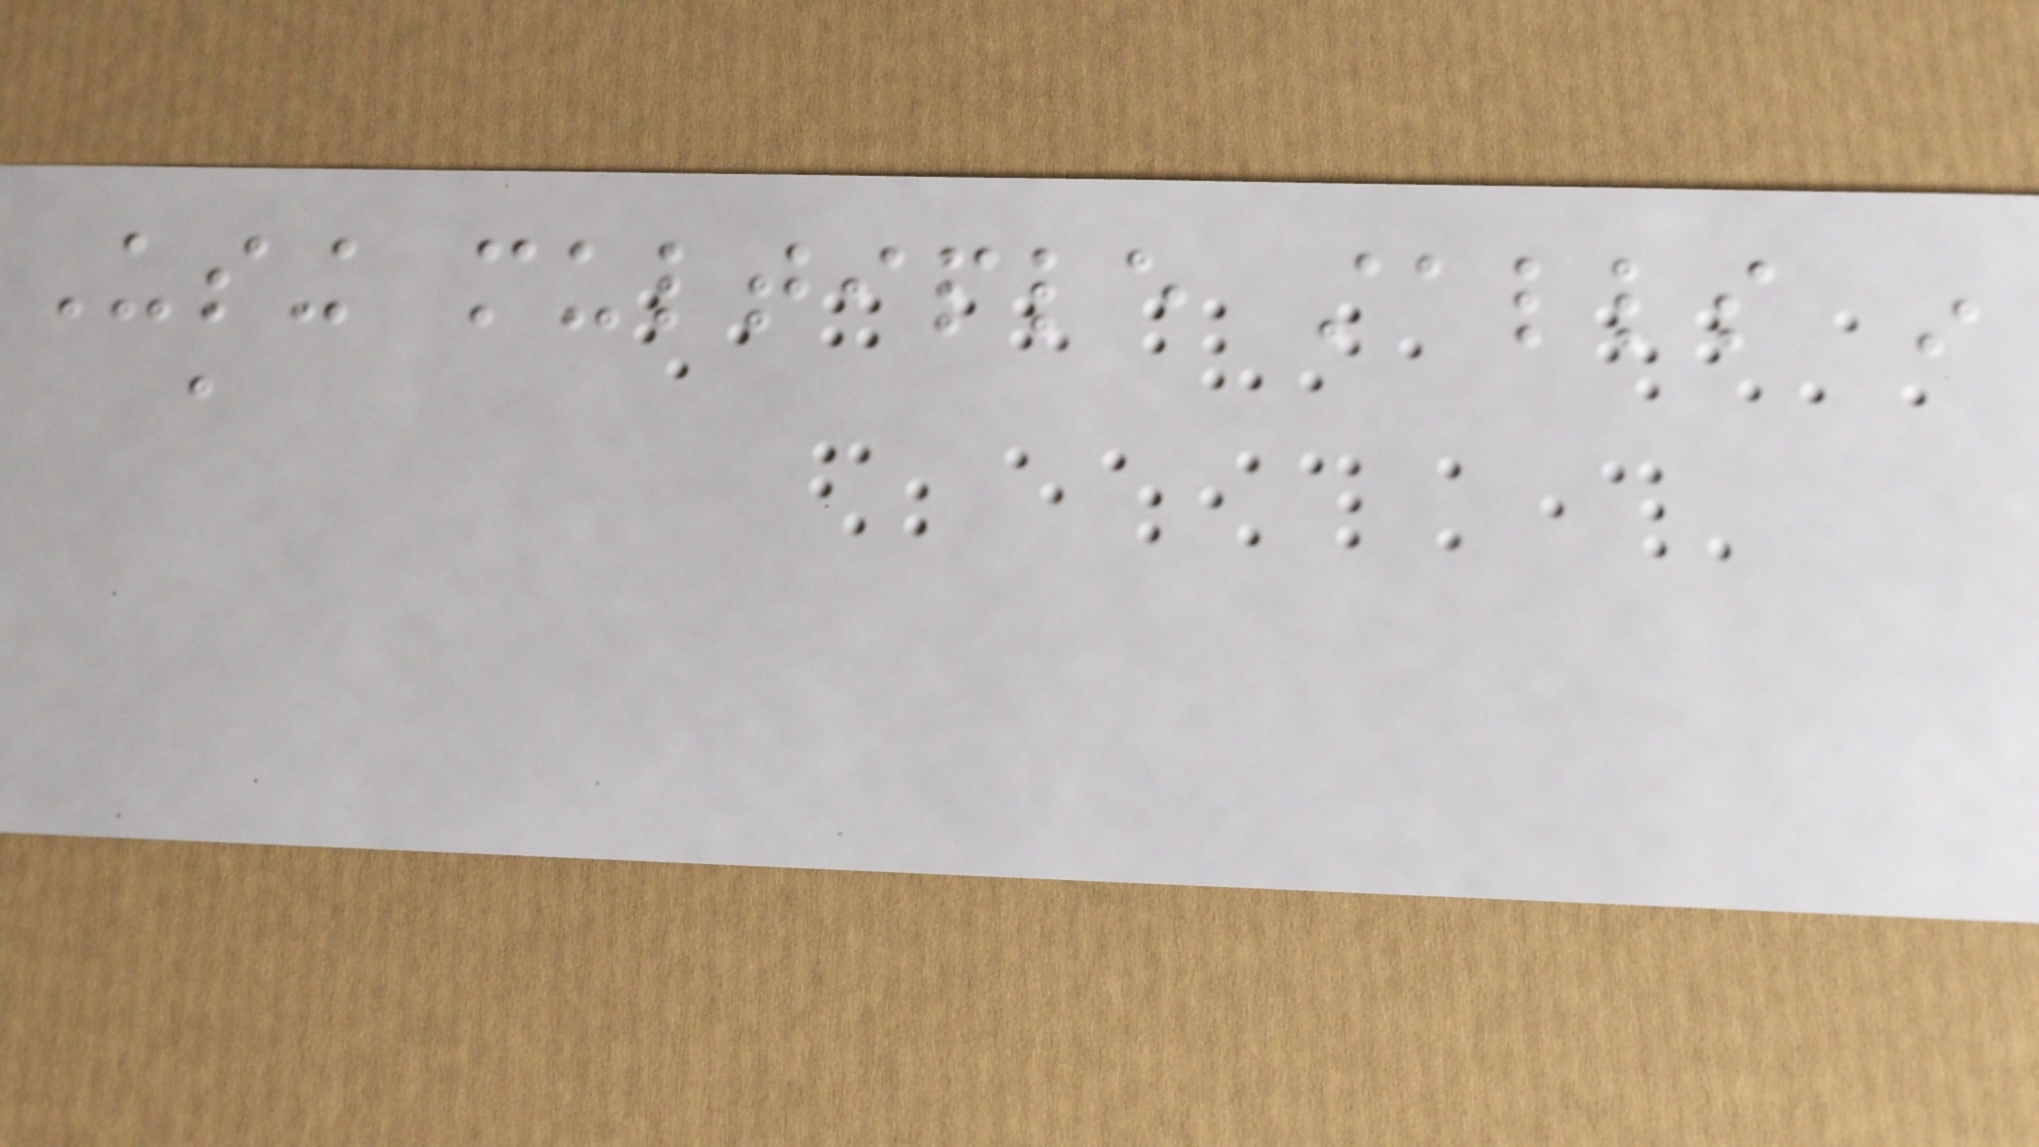Using multiple stalls in
a
